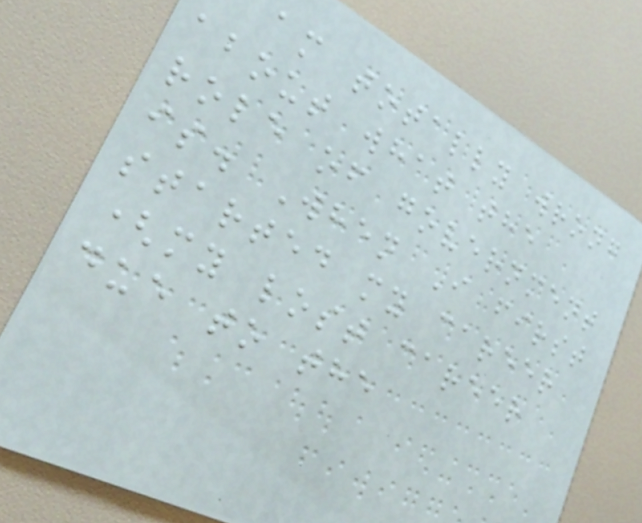am totally wrong
about what the
role of government
is. When I first
started my career
(my lost career
due to the
